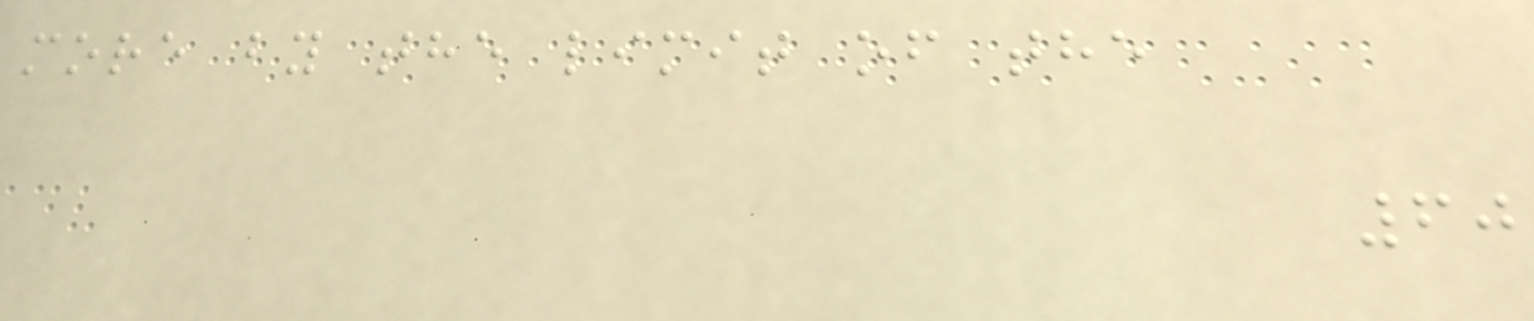more by the limit of the
60
